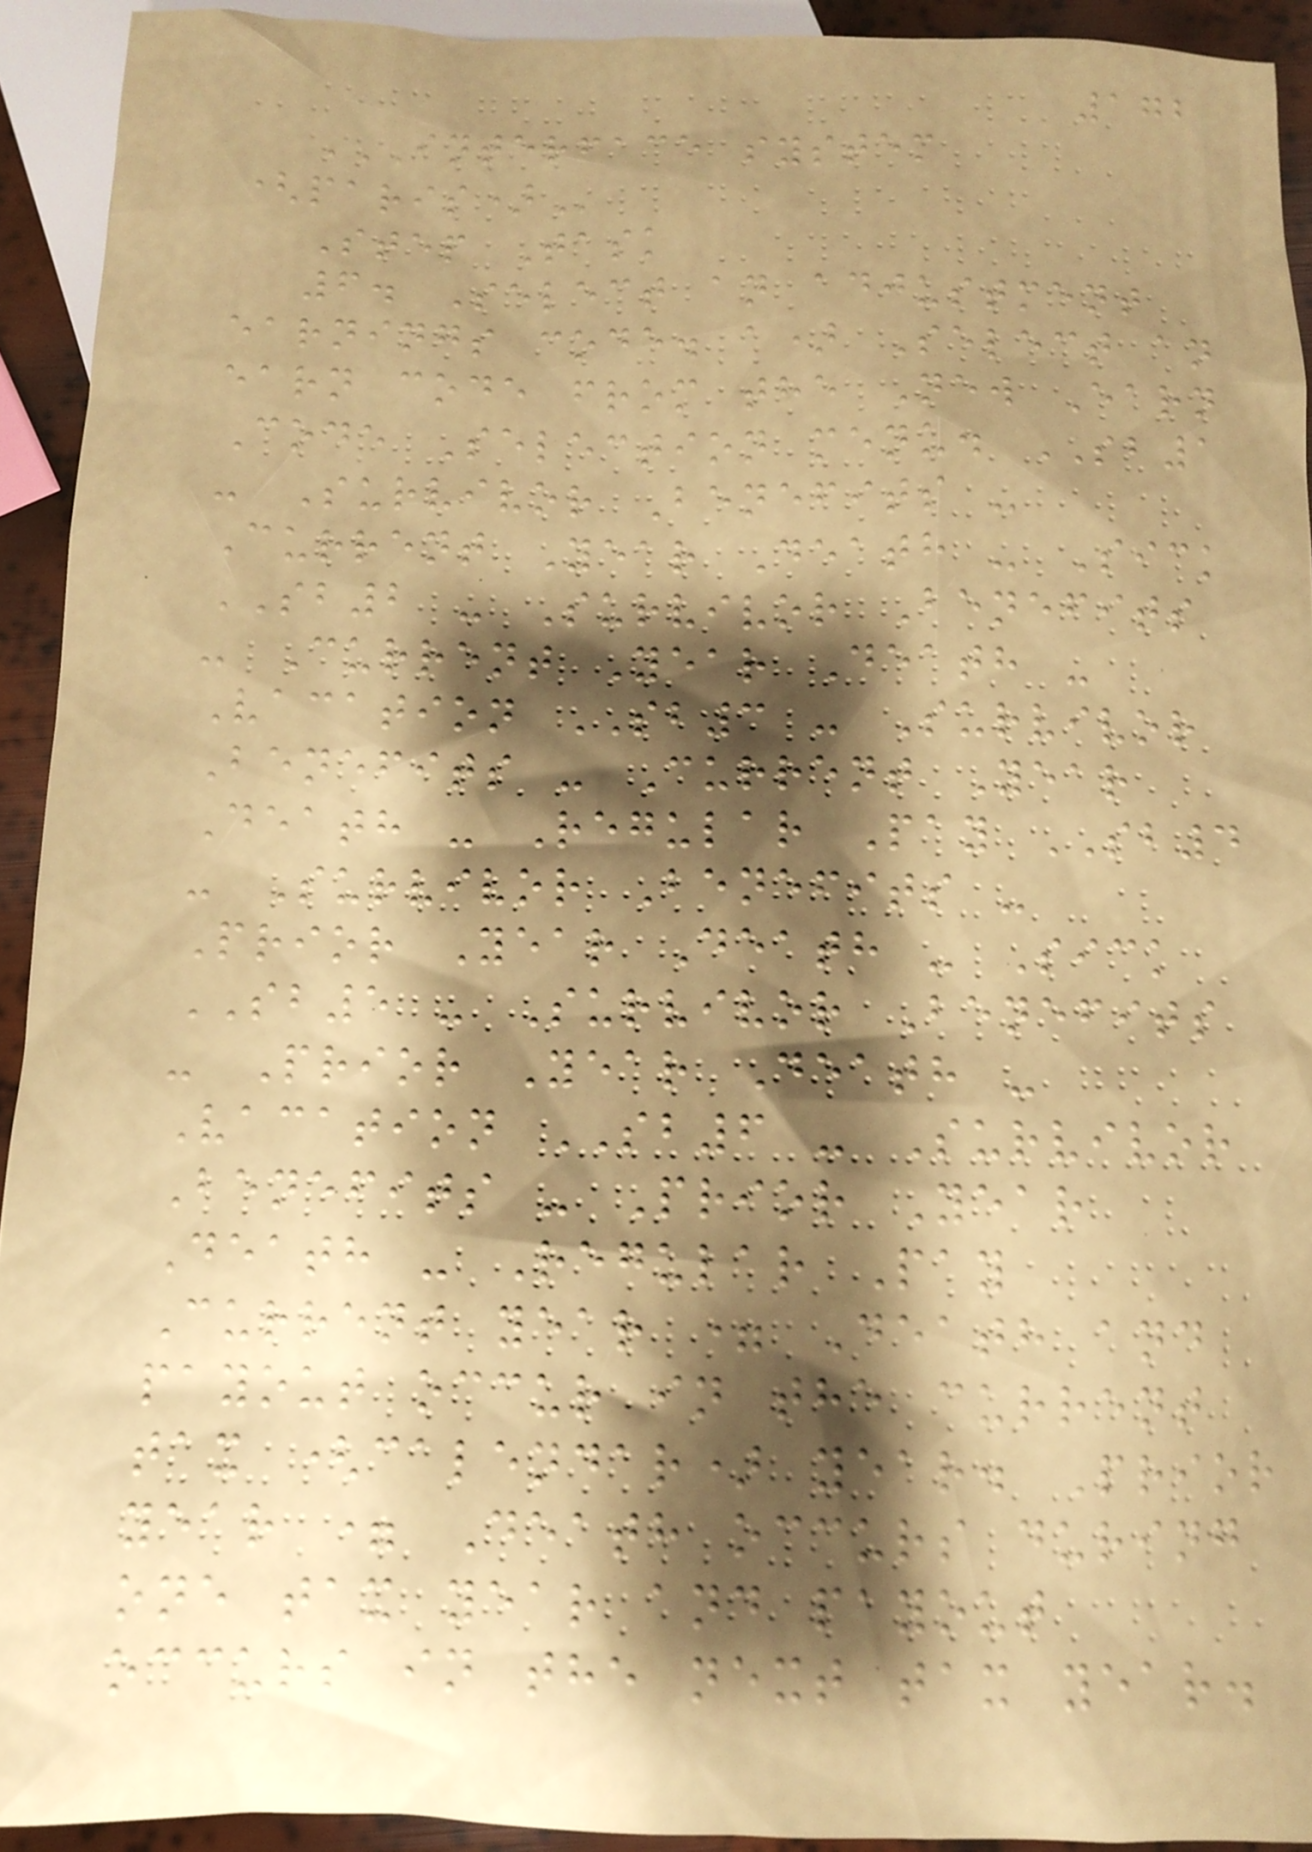172
INTERFACE SYSTEM
(PARIS)
Step Task
6. Select an adjustment
earnings code. a) Select an
earn code from the New Earn
Code Selection menu. SB1
- Survivor Benefits -
Current Year Death - Sick
SB2 - Survivor Benefits
- Current Year Death -
Vacation SB3 - Survivor
Benefits - Current Year
Death - Regular Pay SB4
- Survivor Benefits -
Prior Year Death - Sick
SB5 - Survivor Benefits
- Prior Year Death -
Vacation SB6 - Survivor
Benefits - Prior Year
Death - Regular Pay
Current year = Death and
payout occur in the current
tax (calendar) year. Prior
year = Death occurs during
one tax year and payout
occurs in the next tax year.
